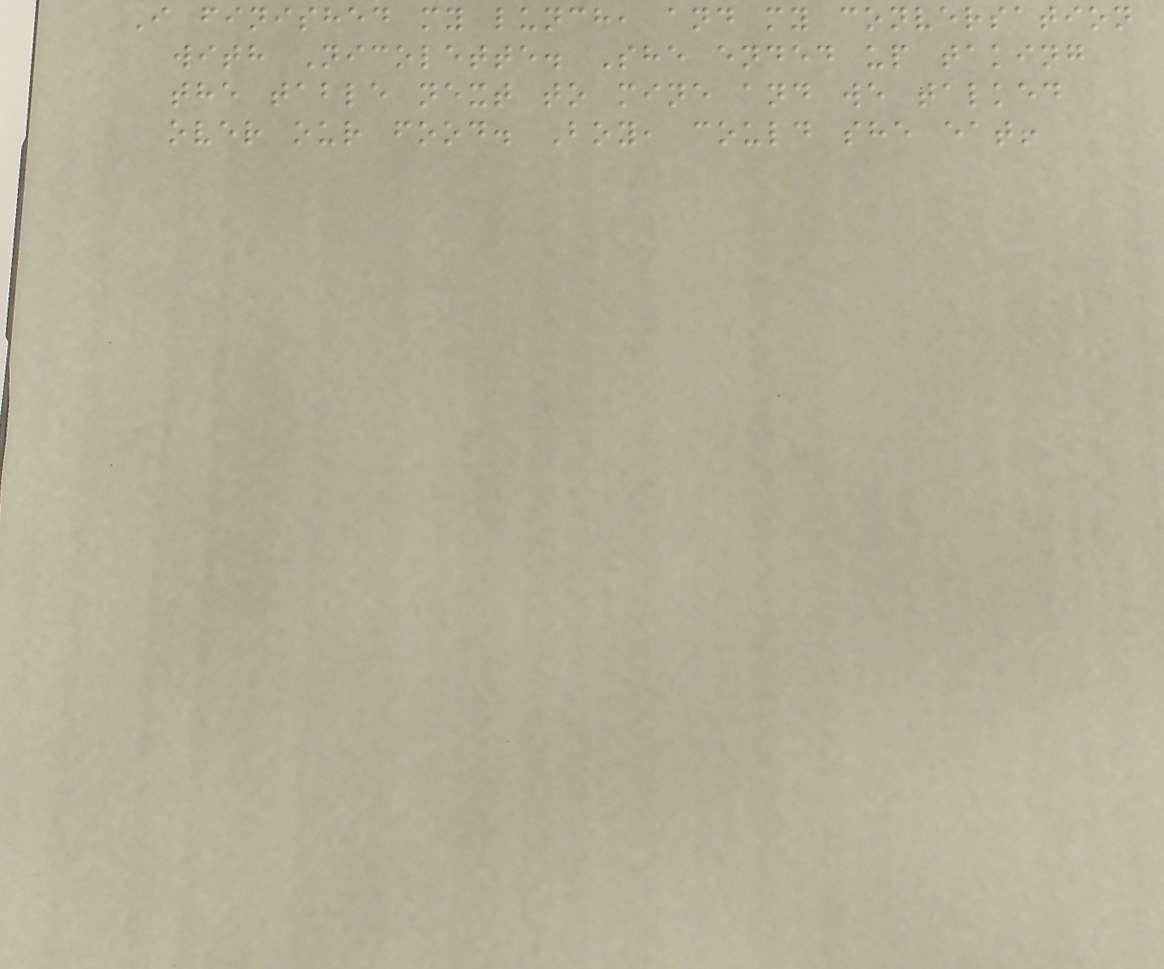I finished my lunch, and my conversation
with Nicolette. She ended up taking
the table next to mine and we talked
over our food. Boy, could she eat!
